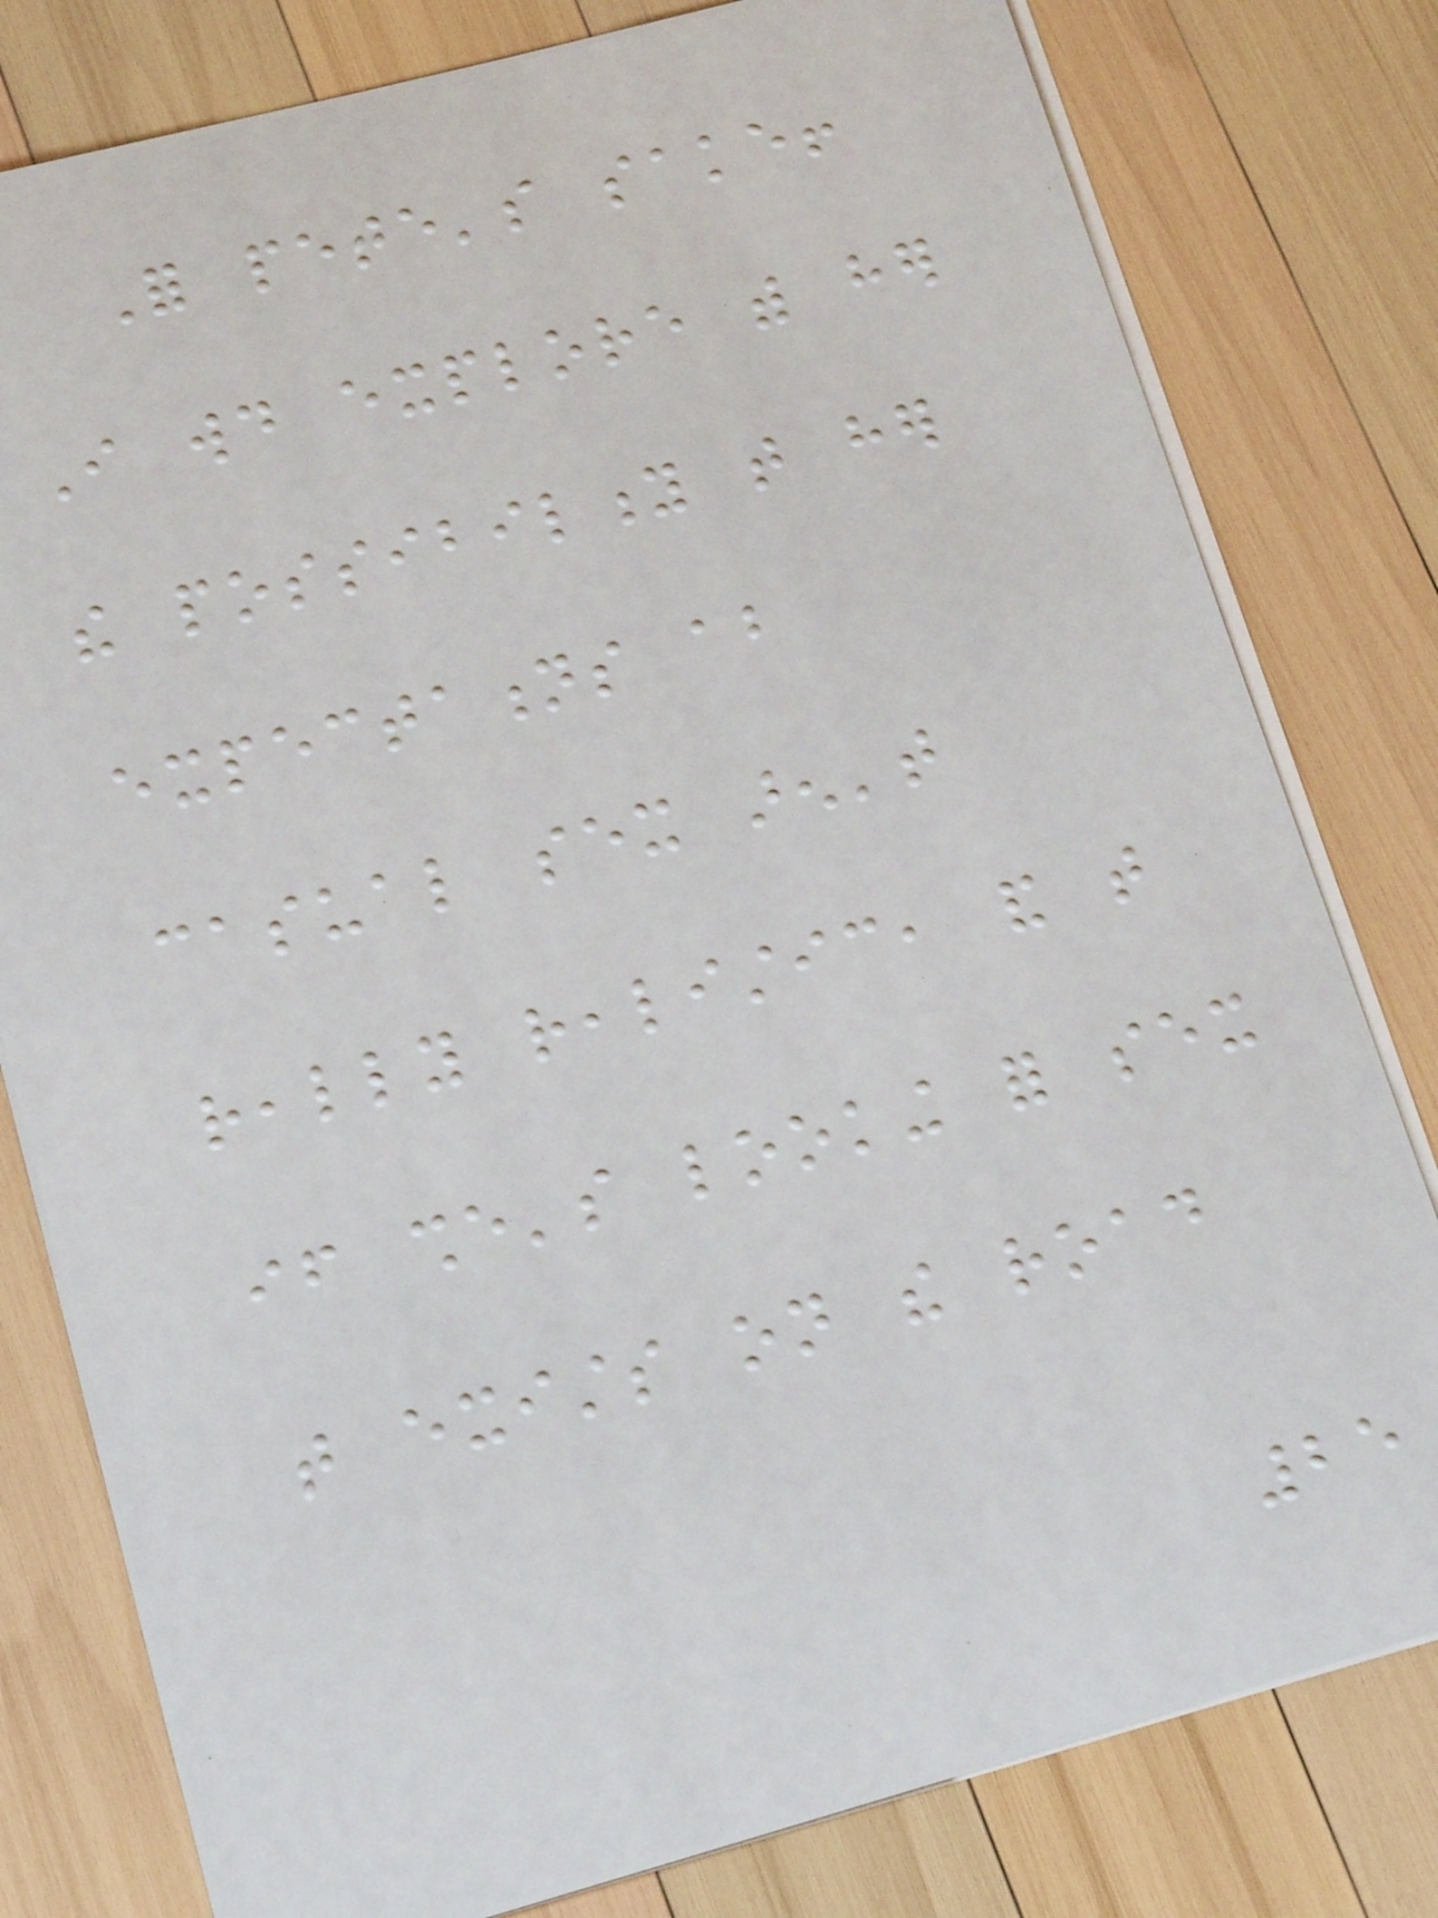For pete's sake!
I would explore with her
the possibility that her
expectations about
casual sex aren't
really realistic, and that
if she's looking for sex
that exists on the road
25
